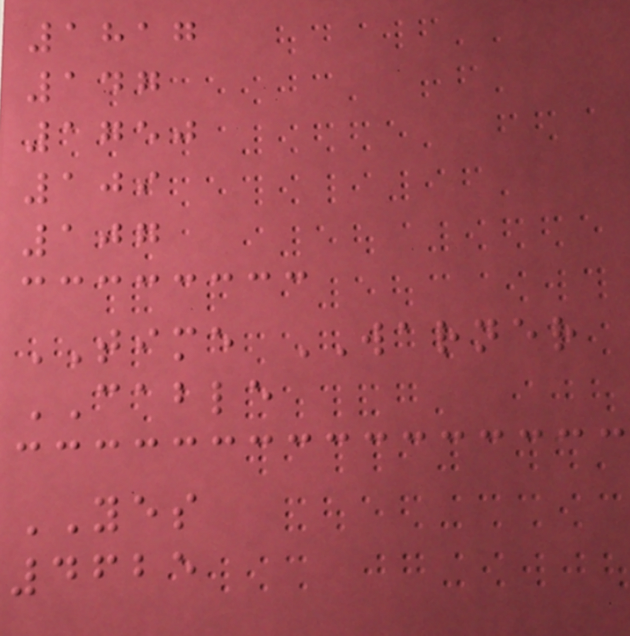1817
147
1750
109
107
TIME WARNER
CABLE
YES
4625
